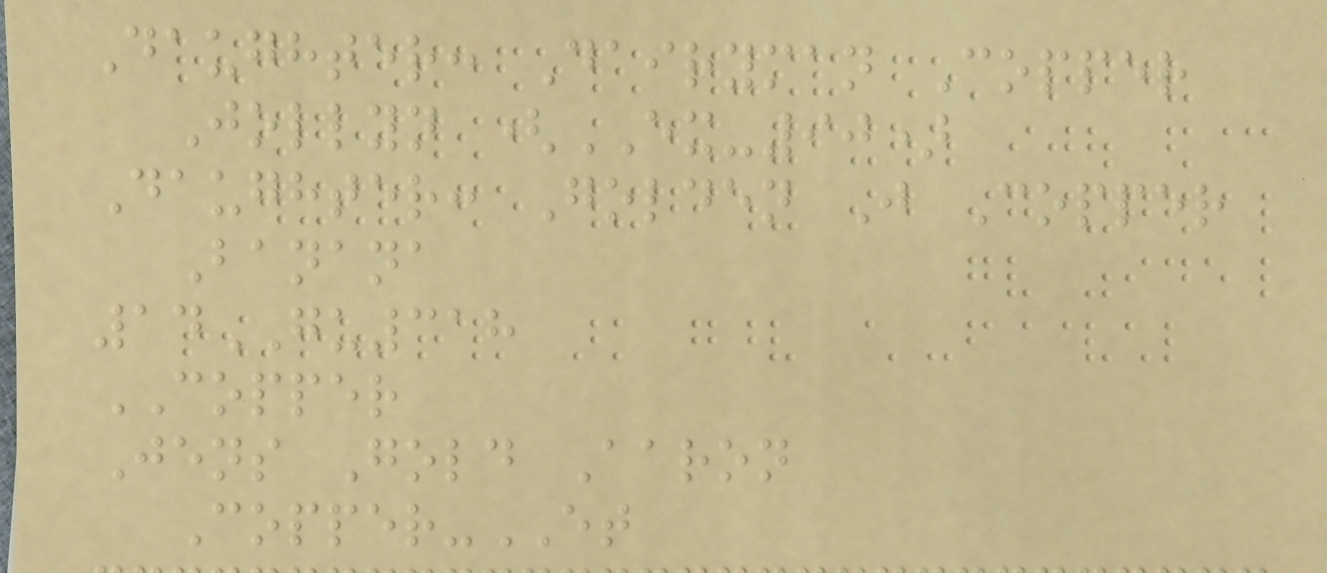Daughter: Dairyman Copper
Jollyn (EX-90)
Daughter: Golden J Copper
Banana
14GU318
COPPER
Jens Gold Aaron
Copper-ET
